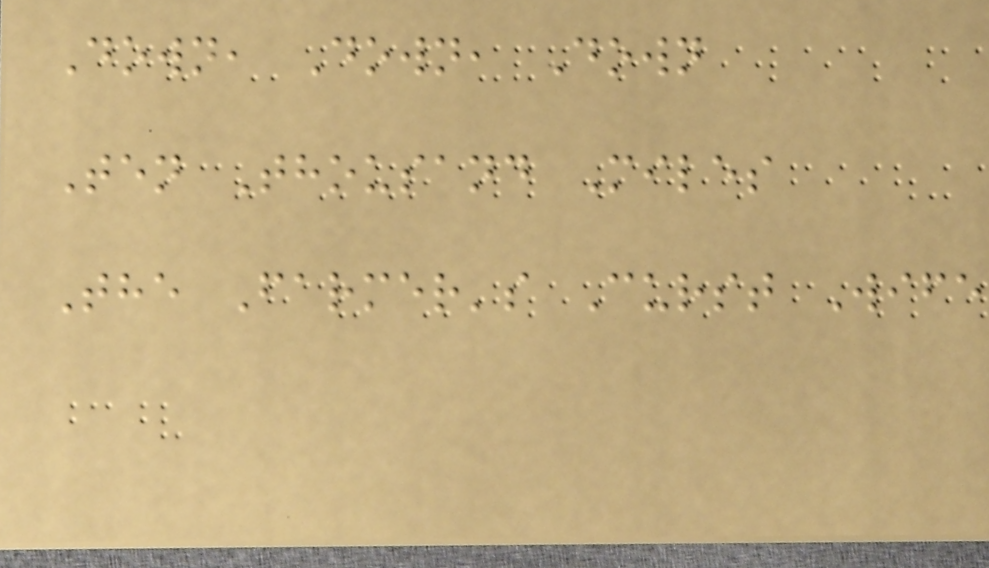Down, Down, Down
Ten Thousand Miles
The Farmer's Curst Wife
